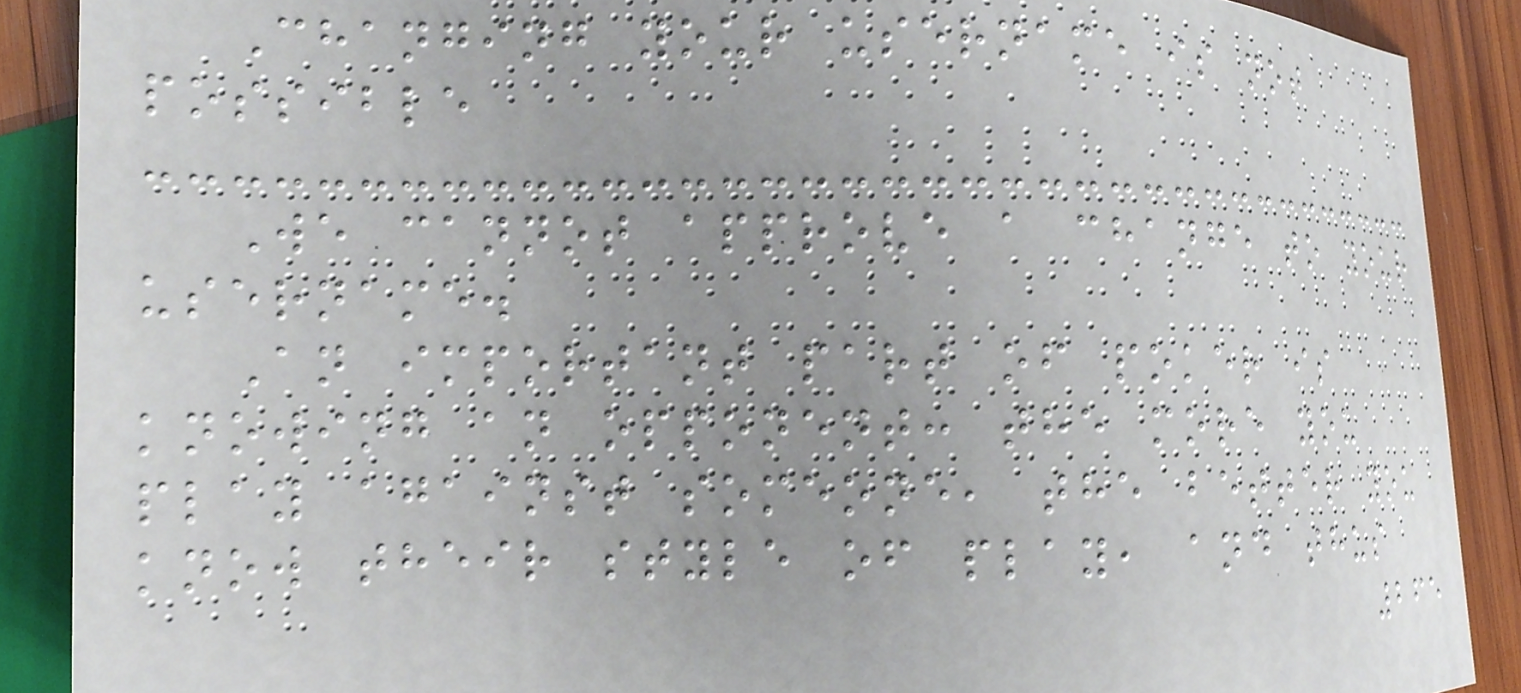Changing your username is not
possible
We cannot approve a change to your
username.
An important part of poker is
knowing an opponent: the more you
play against someone, the better you
know their style of play, and thus
265
